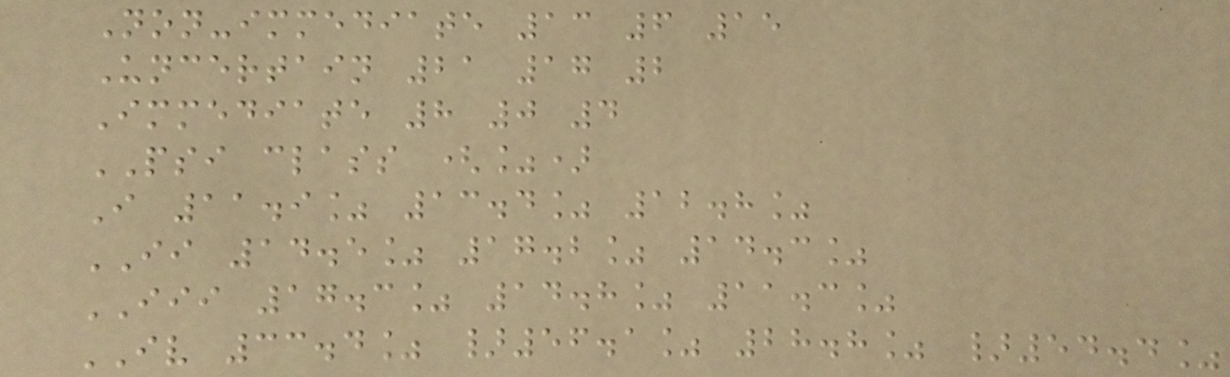Non-immediate 13 6 15
Uncertain 21 17 2
Immediate 8 0 4
PSI class (%)
I 11.9% 13.4% 12.8%
II 14.5% 17.2% 14.3%
III 17.3% 14.8% 11.3%
IV 33.4% }56.1% 28.8% }54.4%
